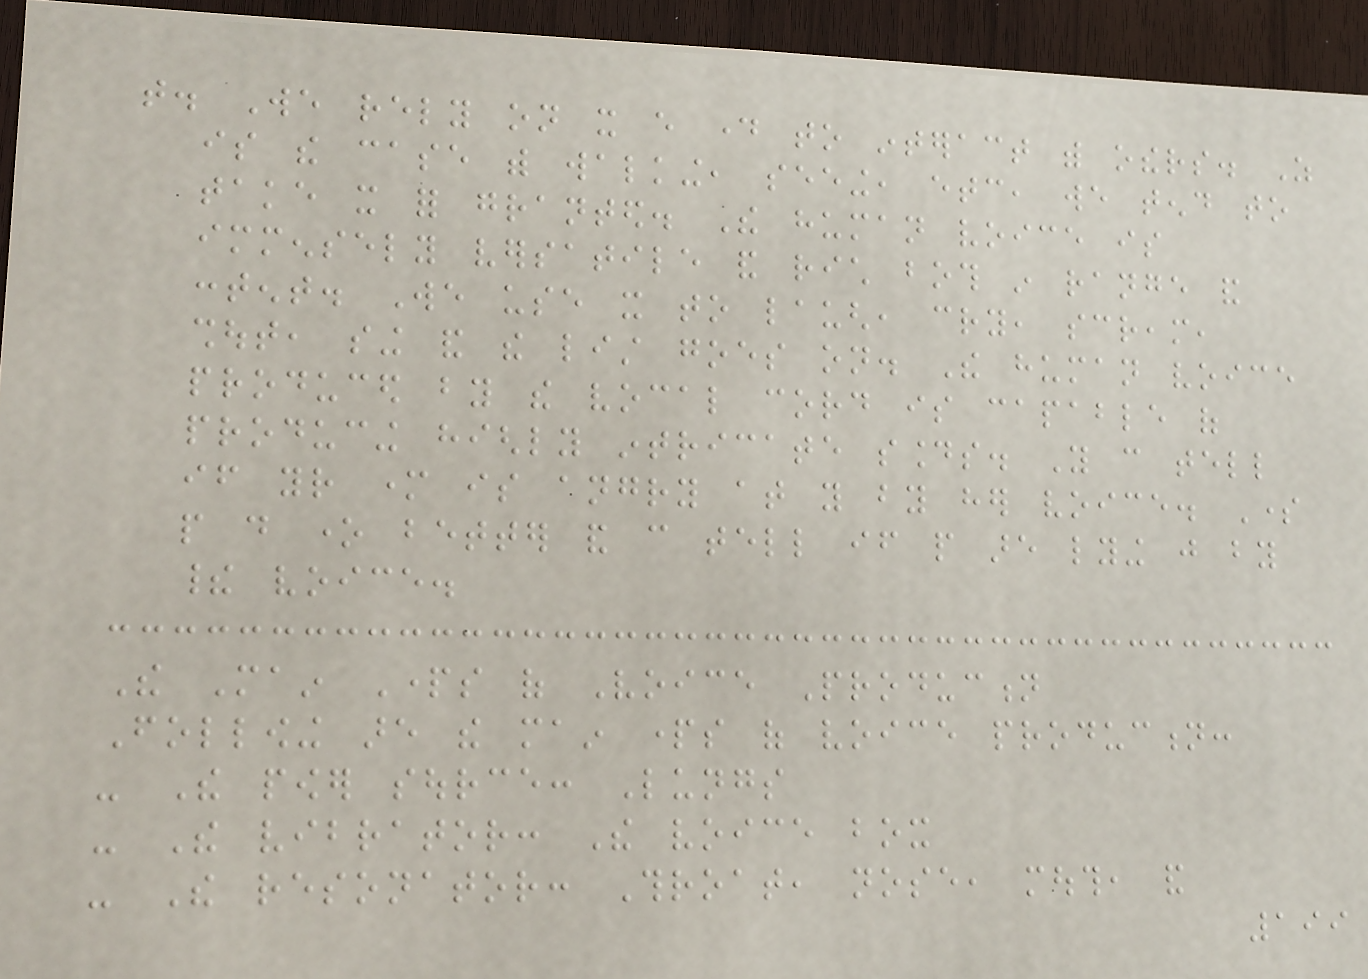that. We rely on it every day to interact with others. As
is the case with walking, seeing, etc, we tend to
take it for granted. The human voice is
immensely versatile and rich both in range and
content. We use it to laugh, cry, scream,
shout, sing and the list goes on. The human voice
produced by the vocal cord is capable of
producing highly intricate sounds. You can tell
if your mother is angry at you by her voice. Some
people do one better and can tell if people are lying just by
their voice.
The Main Parts of Voice Production
Following are the main parts of voice production:
- The power source: Lungs
- The vibrator: The voice box
- The resonator: Throat, nose, mouth, and
199
